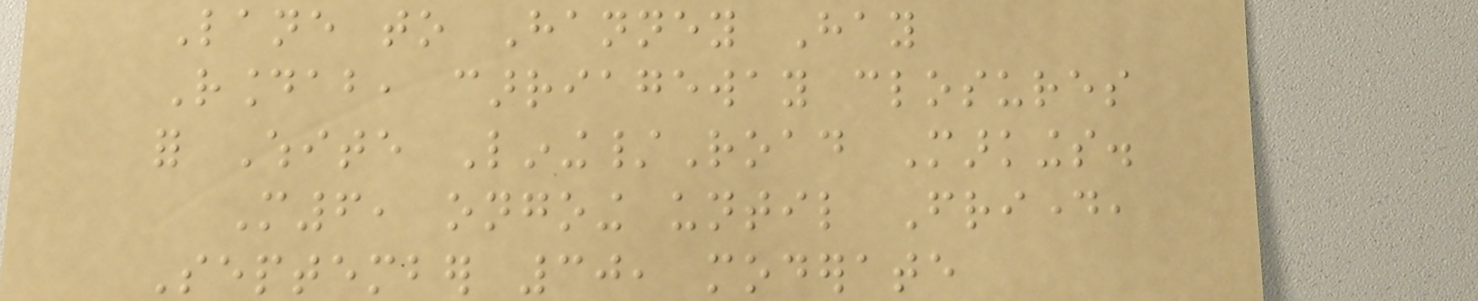Lane to Hanney Hay
Roundabout, carriageway closures
for White Lining/Road Markings.
M6, ongoing until Friday,
September 30, moderate
